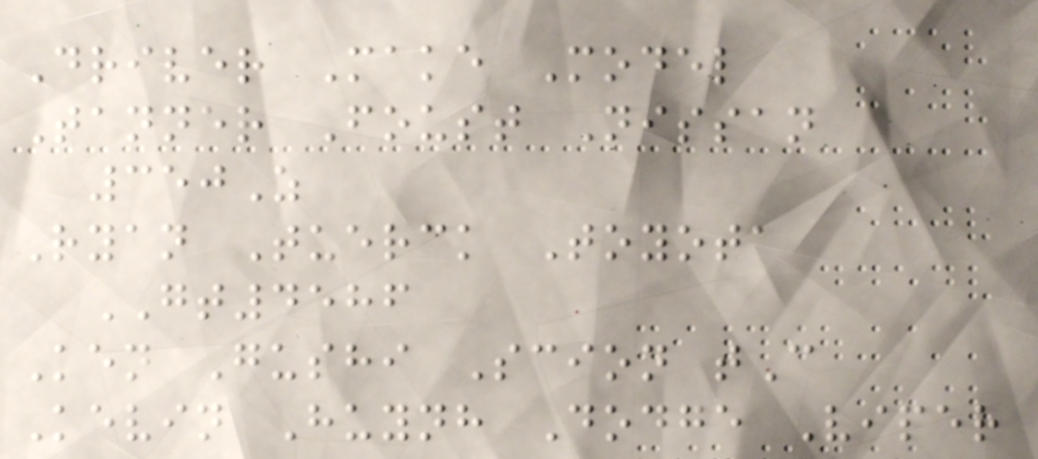Driver Make Model
Tanner Foust Nissan
350Z
Ryan Tuerck Toyota
GT4586
Ken Gushi Scion tC
Kevin Huynh Dodge Viper
